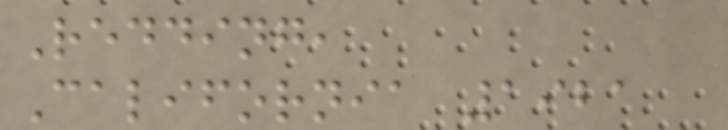Redding,
California 1921
